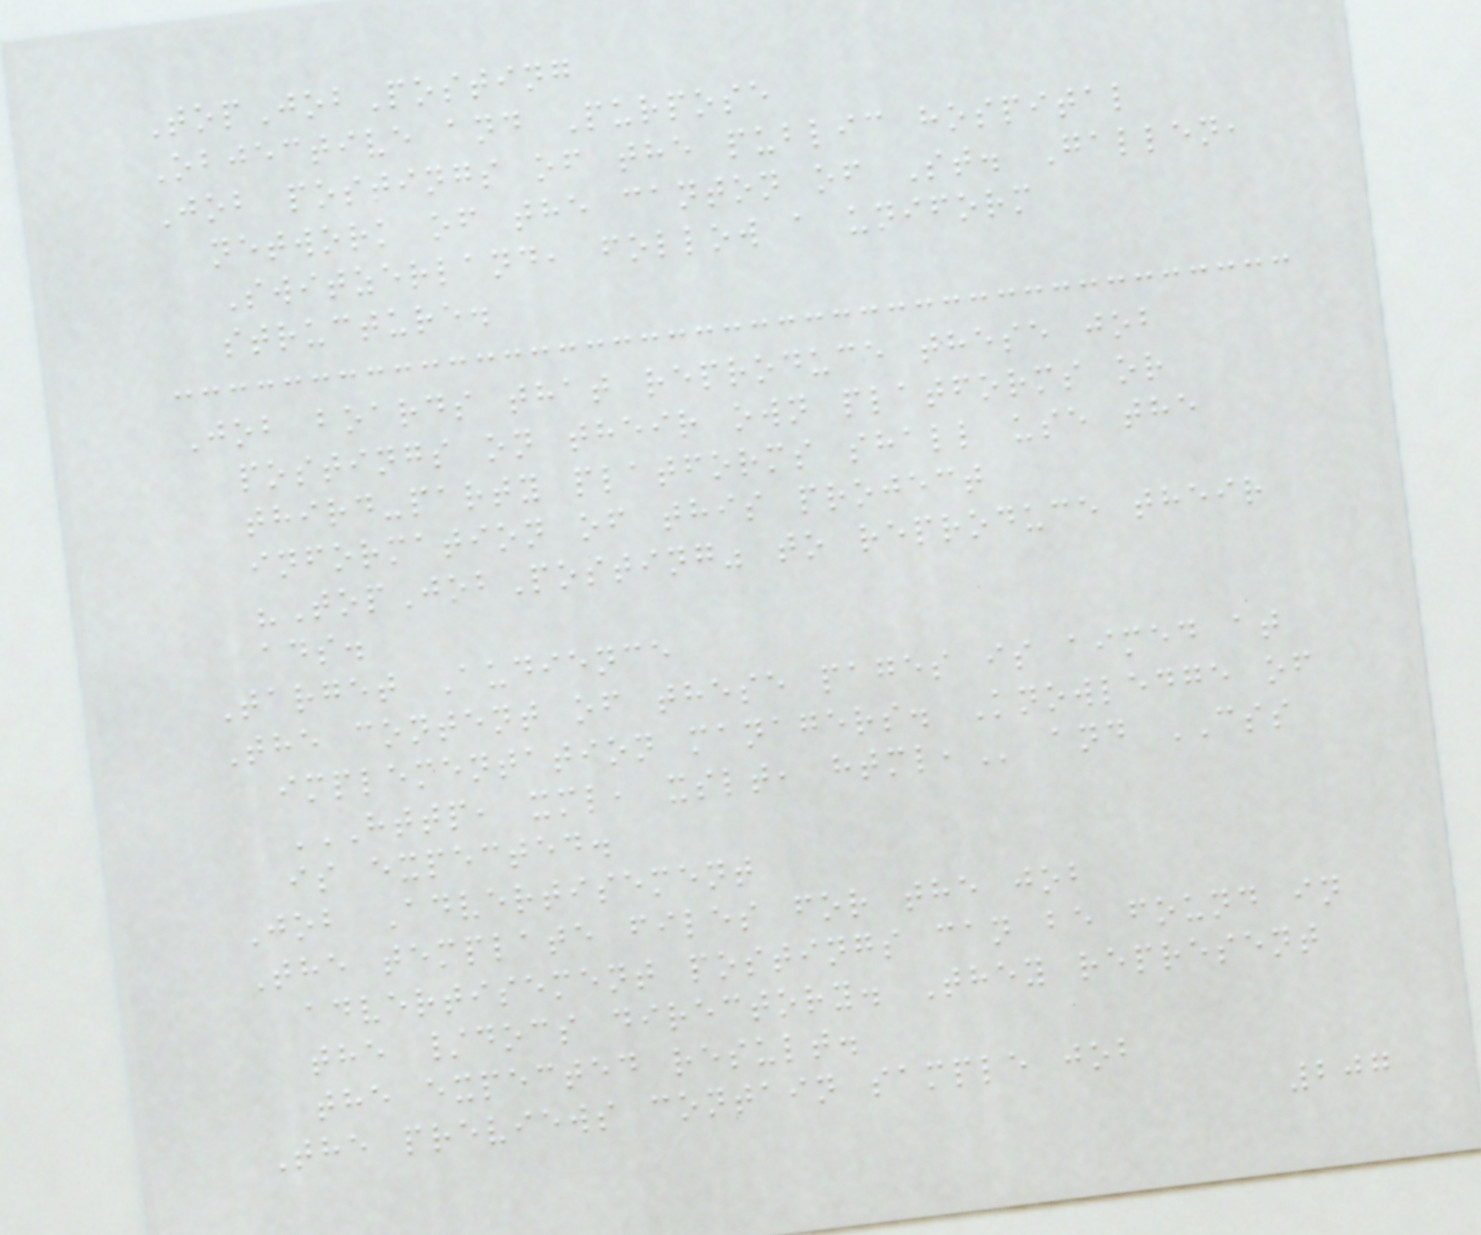TopJobPosting
Objective and Purpose
Job postings of the public hospital
network of the canton of St. Gallen,
Switzerland, follow a uniform
structure.
Job boards that reproduce these job
postings on their own platforms or
third-party platforms shall use the
information of this project
"TopJobPosting" to reproduce their
ads.
Target Audience
The content of these pages is aimed at
implementation managers. Knowledge of
HTTP, XML, XSLT, HTML, and CSS
is expected.
Job Advertisement
The template files for the job
advertisement postings can be found in
the /docs directory. They represent
the expected result.
The previews contain sample job
207
